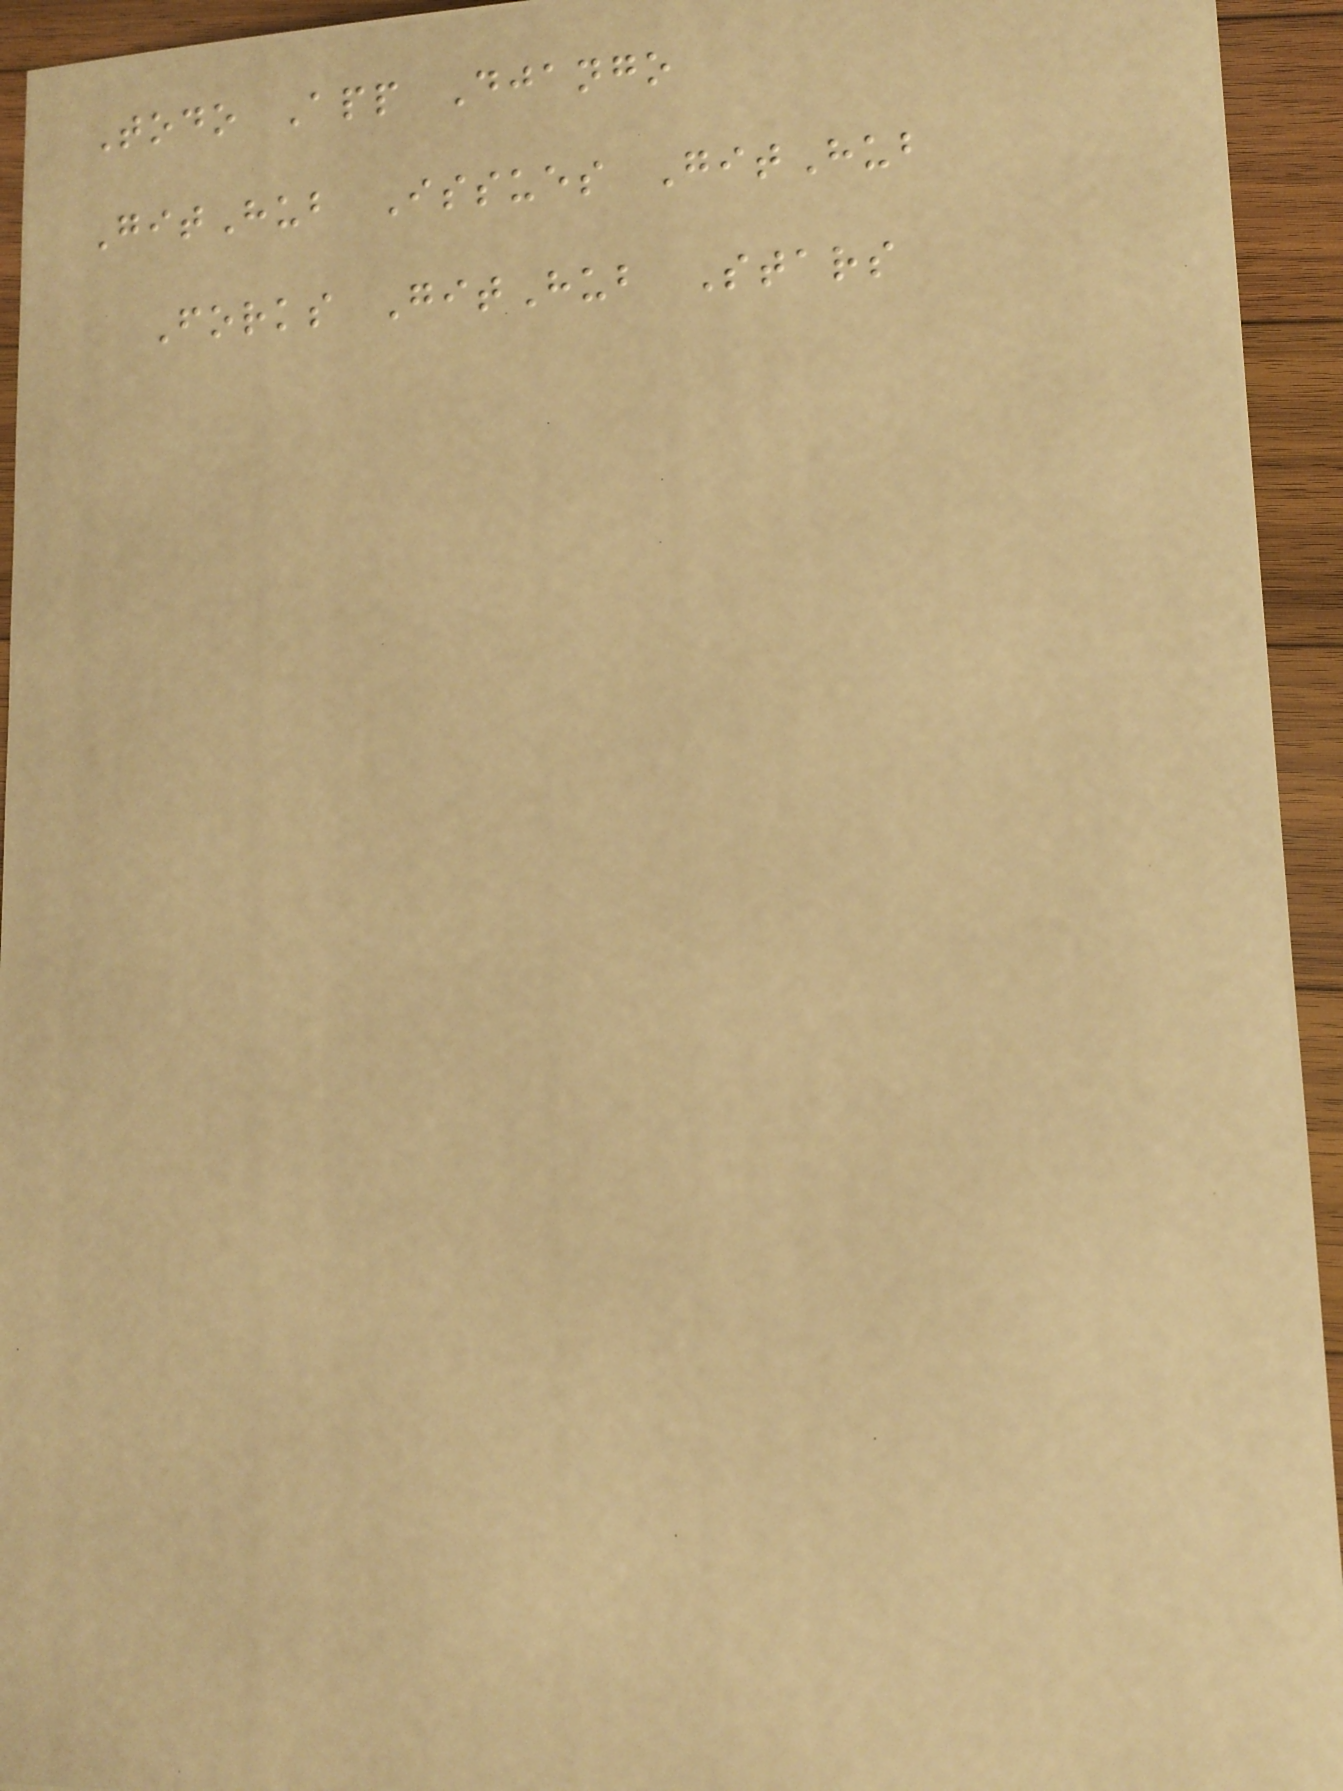Todo App Django
GitHub Issues GitHub
Forks GitHub Stars
